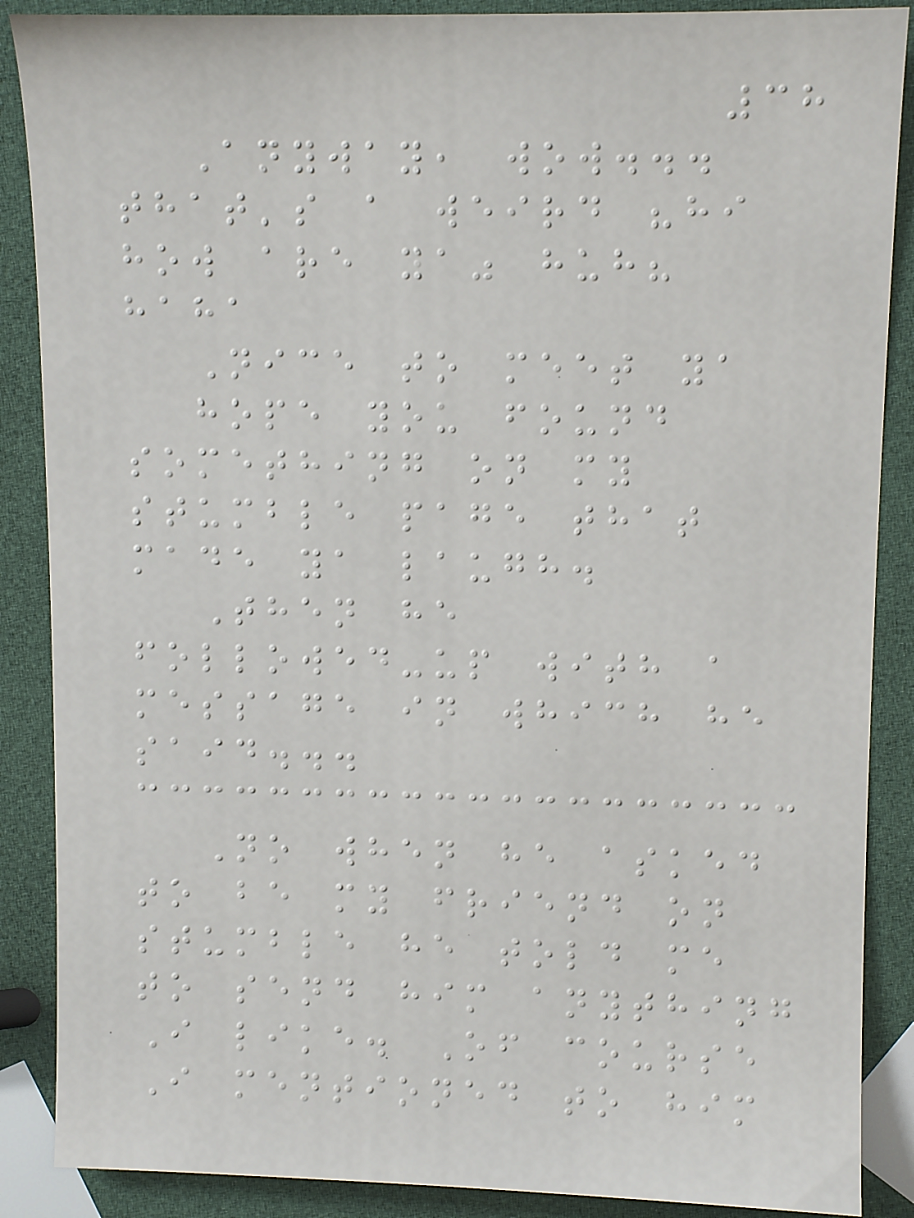38
Anyway, wow...
that's a weird "hi
how are ya" huh?
haha
Nice to meet ya
hope you found
something on my
stumble page that
made ya laugh.
Then he
followed-up with a
message in which he
said...
No when he asked
to be my friend on
stumble he told me
to send him anything
I like. Of course
I mentioned to him
